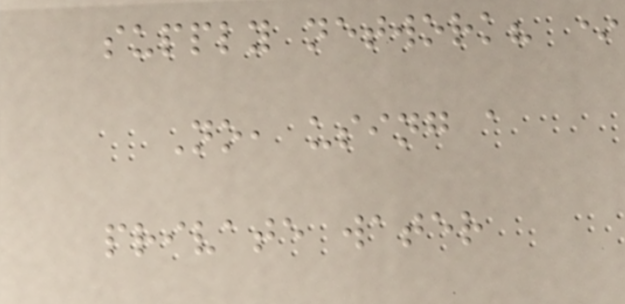supply network? *
No, using a
private water
